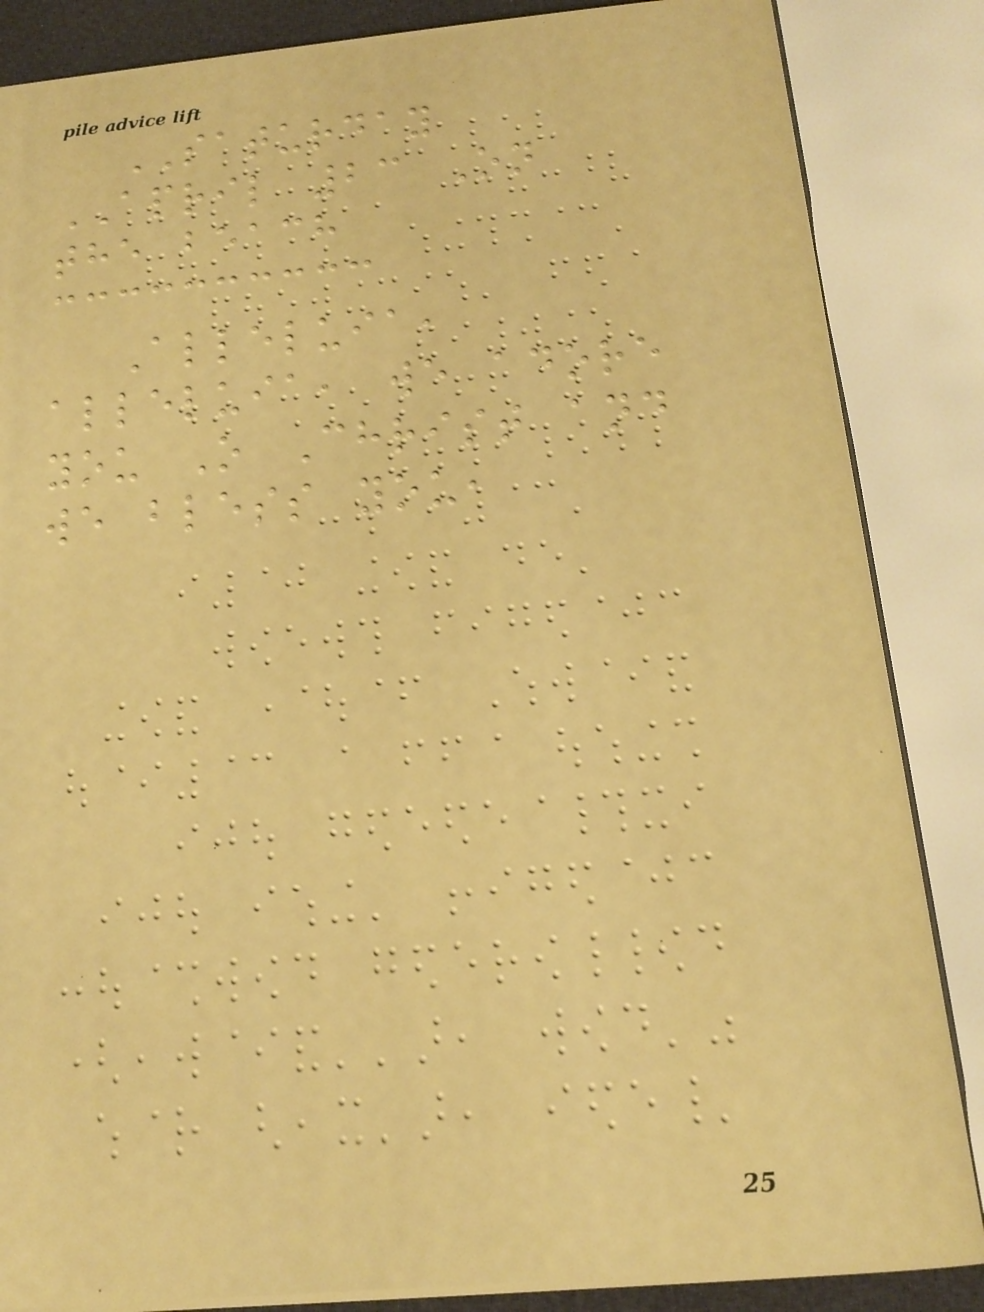SATURDAY
APRIL 23 On
the beach
Alleluia,
alleluia, we adore
you O Christ and
we bless you,
